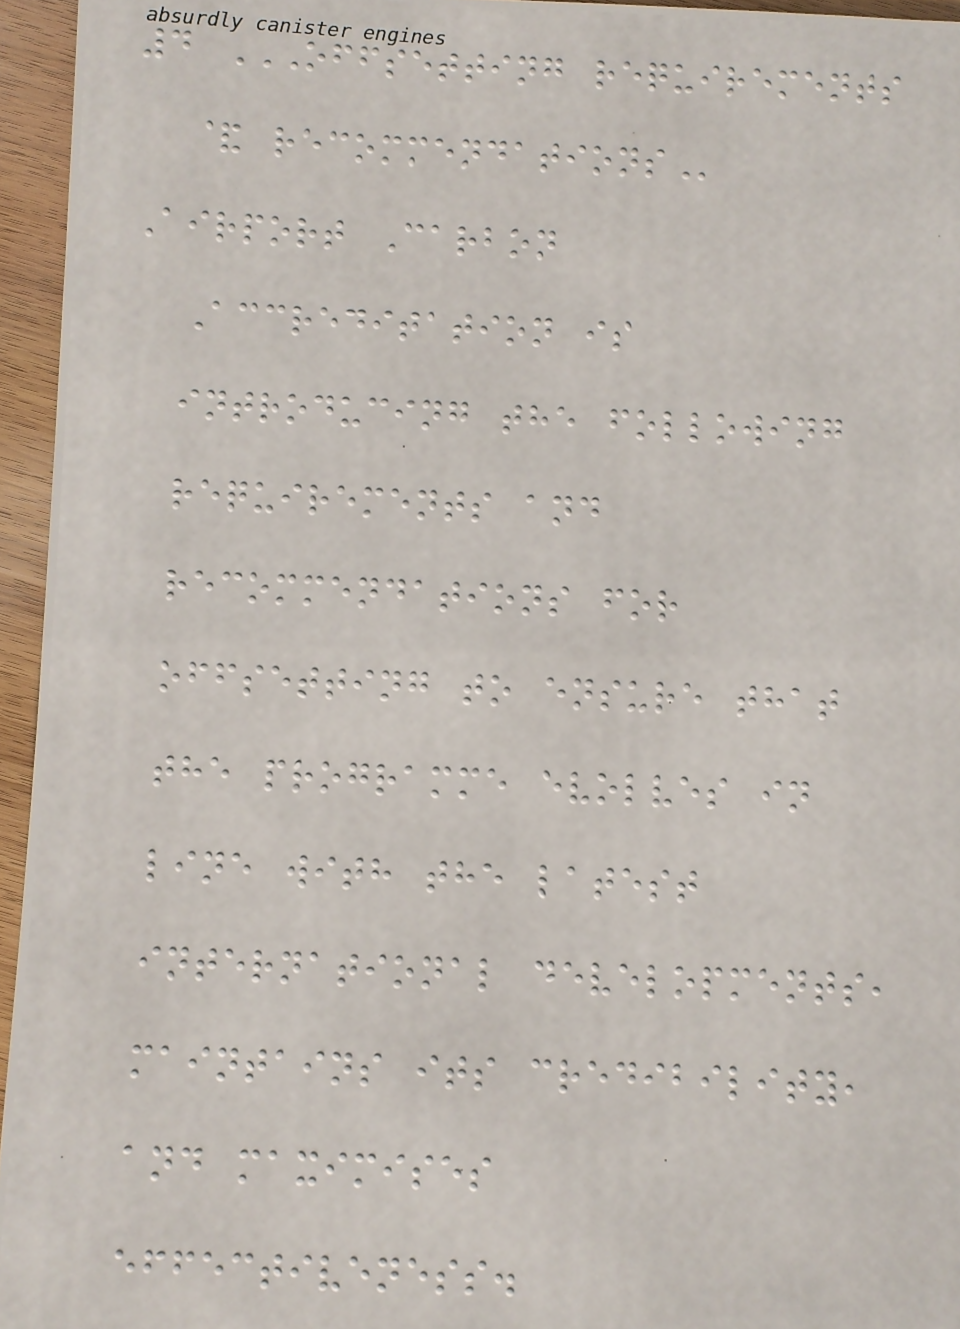4 OFFSETTING REQUIREMENTS
& RECOMMENDATIONS
Airport Carbon
Accreditation is
introducing the following
requirements and
recommendations for
offsetting to ensure that
the programme evolves in
line with the latest
international developments,
maintains its credibility,
and maximises
effectiveness.
